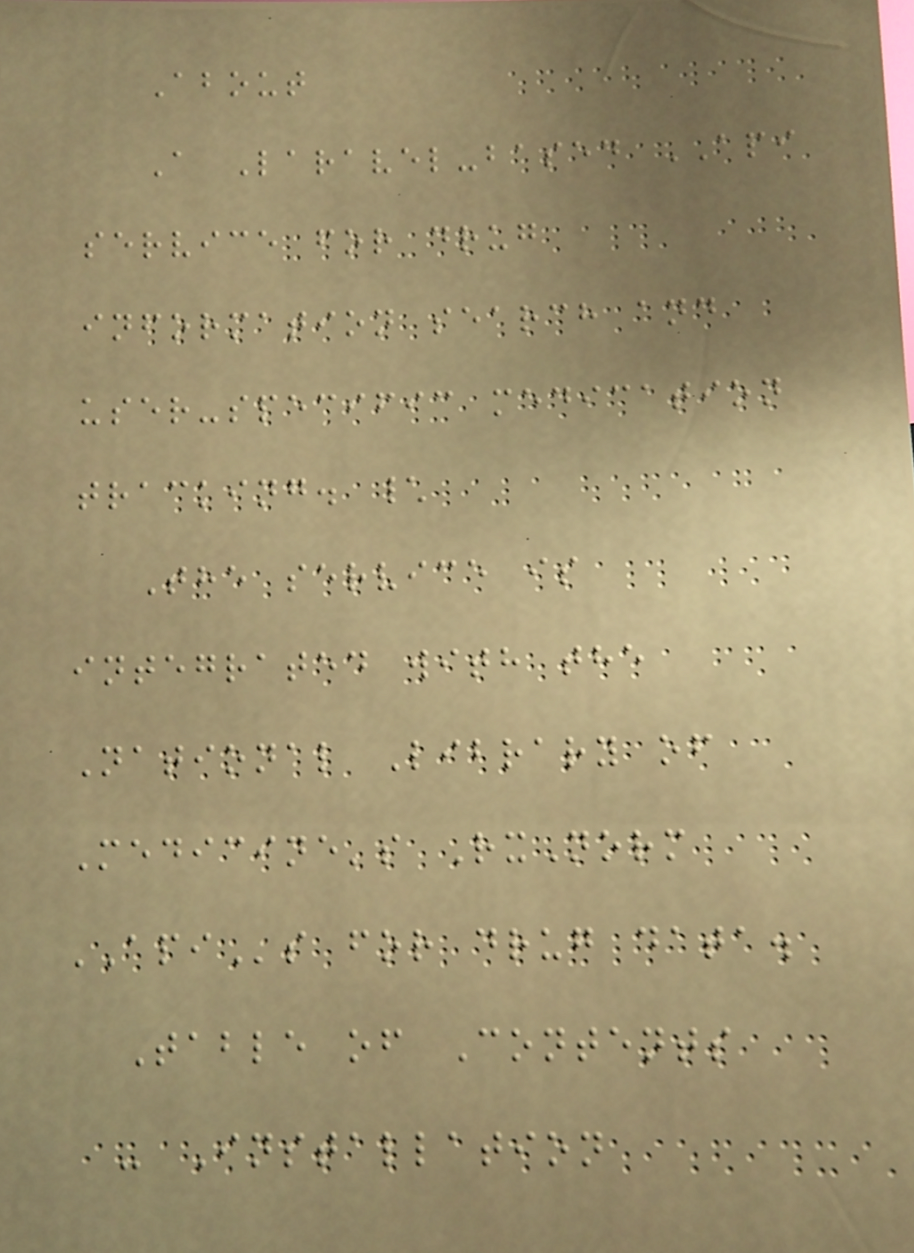About
A Laravel-based API
service for drug
information search and
user-specific medication
tracking. \
The service is
integrated with the
National Library of
Medicine's RxNorm
APIs for drug data.
Table of Contents
- Installation
